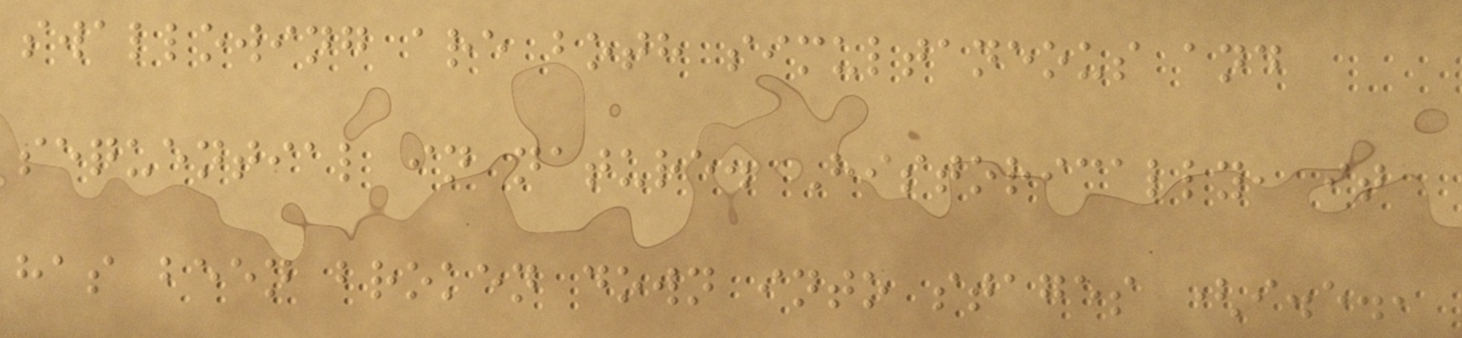swallowing are both simultaneous and
sequential in nature. Historically, it
has been broken down into stages (i.e.,
